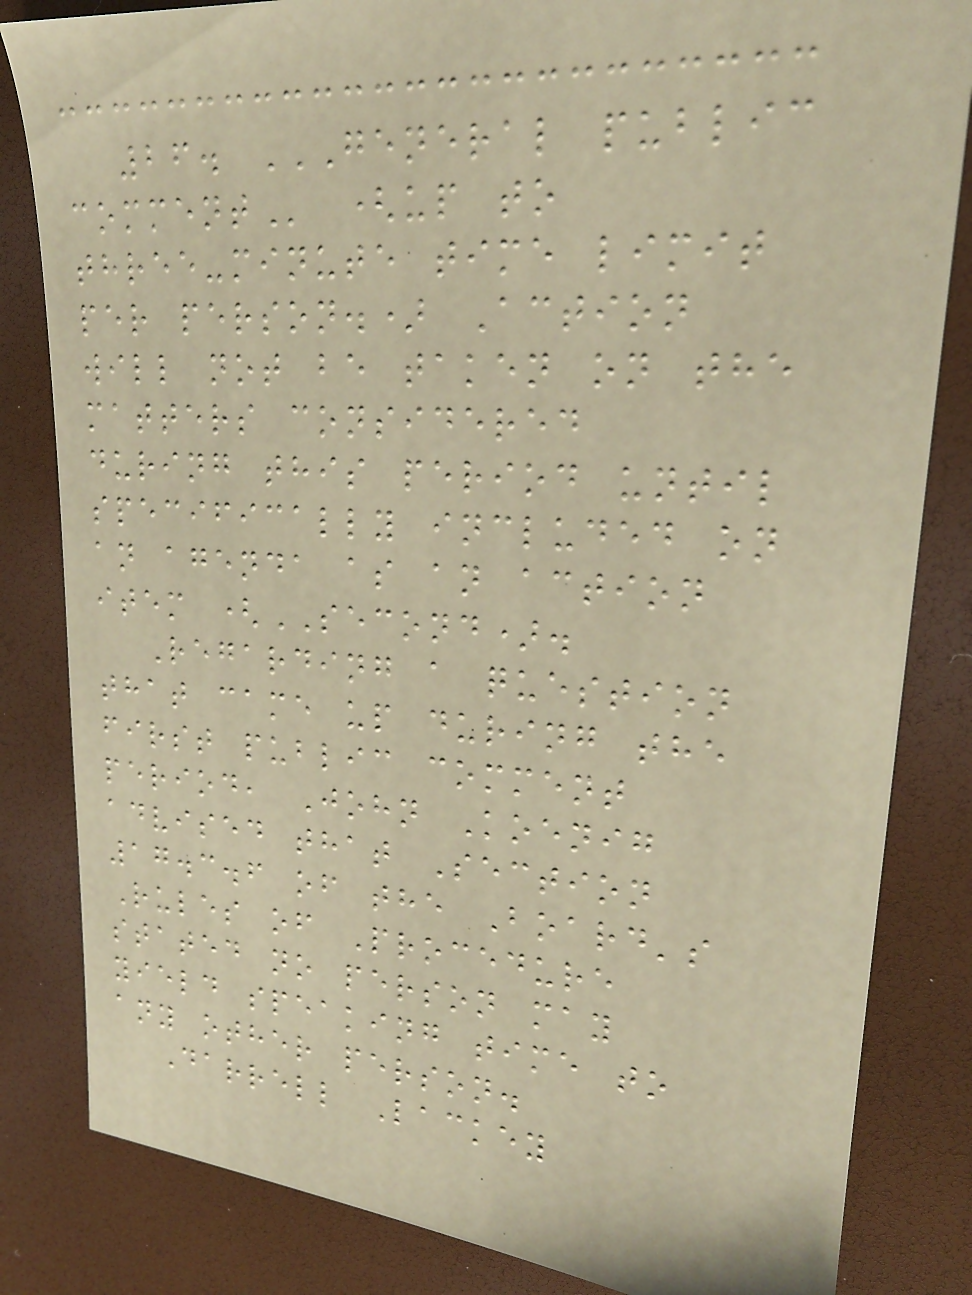26. GENERAL PUBLIC
COMMENT (up to
three-minute time limit
per person.) Action
will not be taken on the
matters considered
during this period until
specifically included on
an agenda as an action
item (SECOND).
Regarding a question
that came up during the
first public comment
period, John Koenig
advised that Section
17.3.6 of the Board's
Rules of Procedure
stated no person may
yield speaking time to
any other person.
Darrell Lackey
